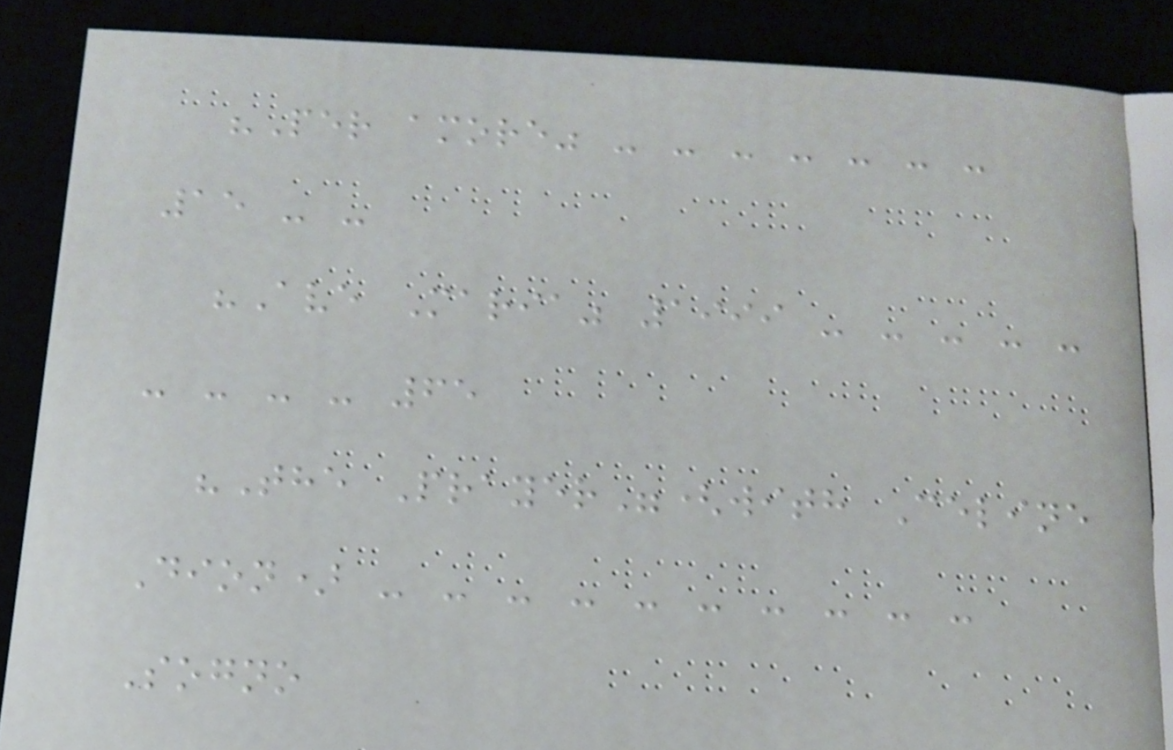"Per amore" - - - - - - -
15 - -
"Ave Maria" 1999 - - - - -
- - - - 65
"The Prayer"(with Celine
Dion) - - - - - - - - - -
Sogno
